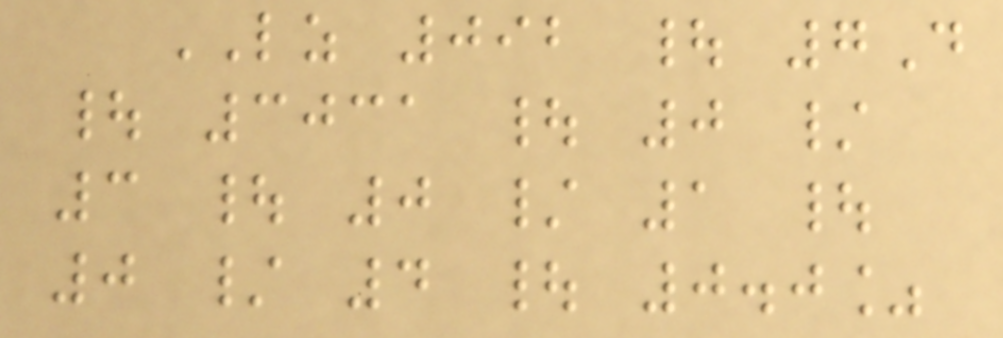LZ 092 | 7D
| 3031 | 0 /
3 | 0 / 1 |
0 / 4 | 0.0%
